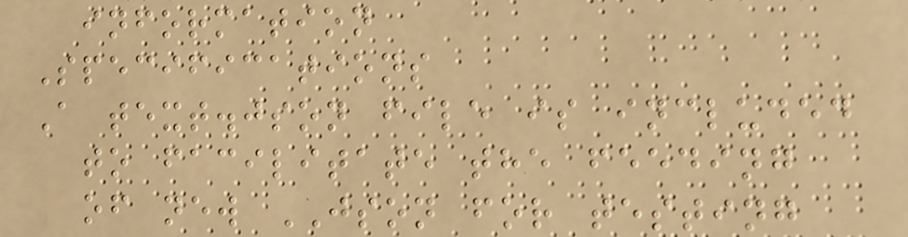information
Specifications
A text.json file is included
to facilitate the feeding
of new JSON for testing
